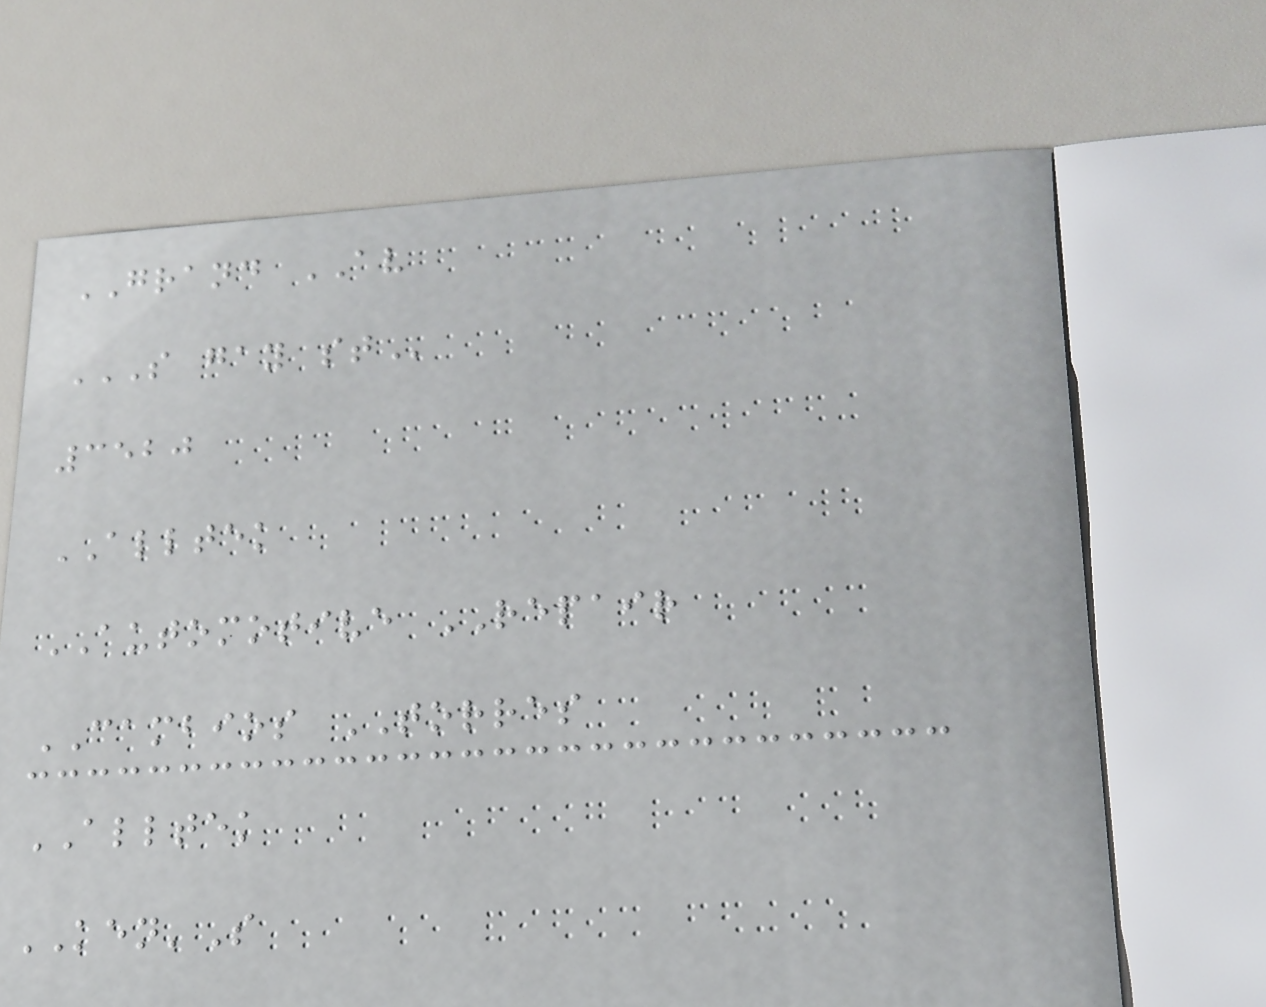GRAND AV
S GAY ST
3520
ALLTEK
AUTOMOTIVE REPAIR
CAMBIOS TORRES
ALLTEK
KEN'S
